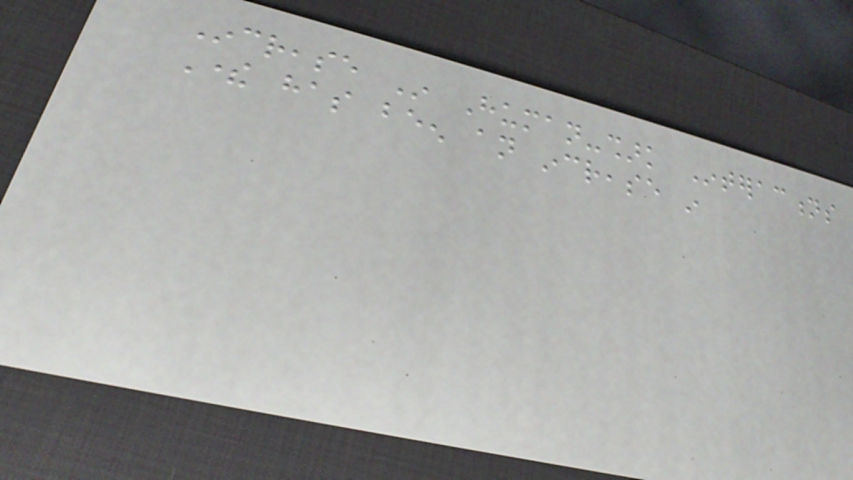Increase In Human-shark Interactions
There has been an increase in
